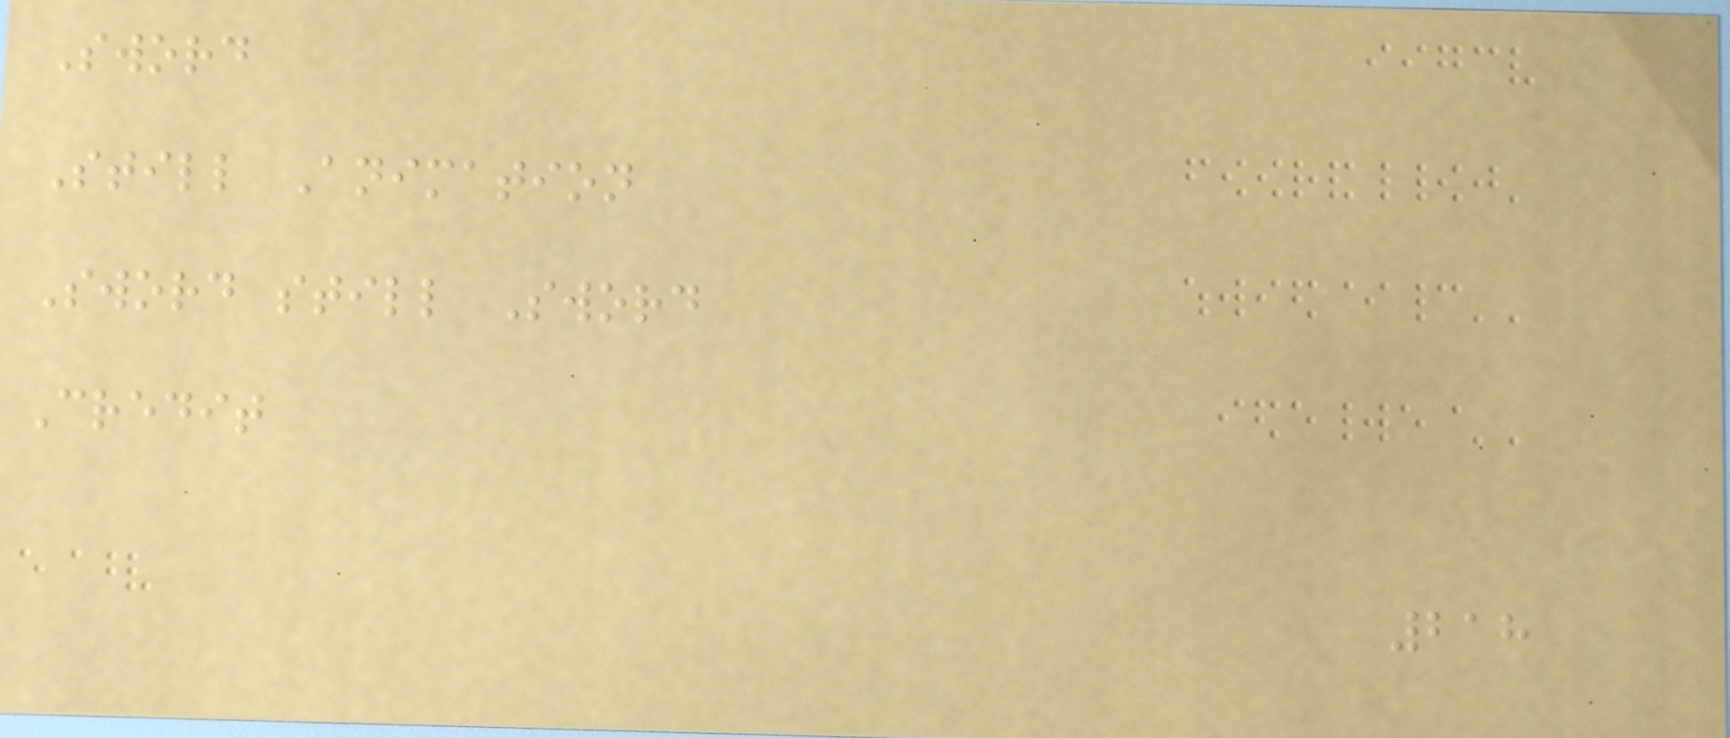Sword
Still Animation
Sword still Sword
Credit
218
